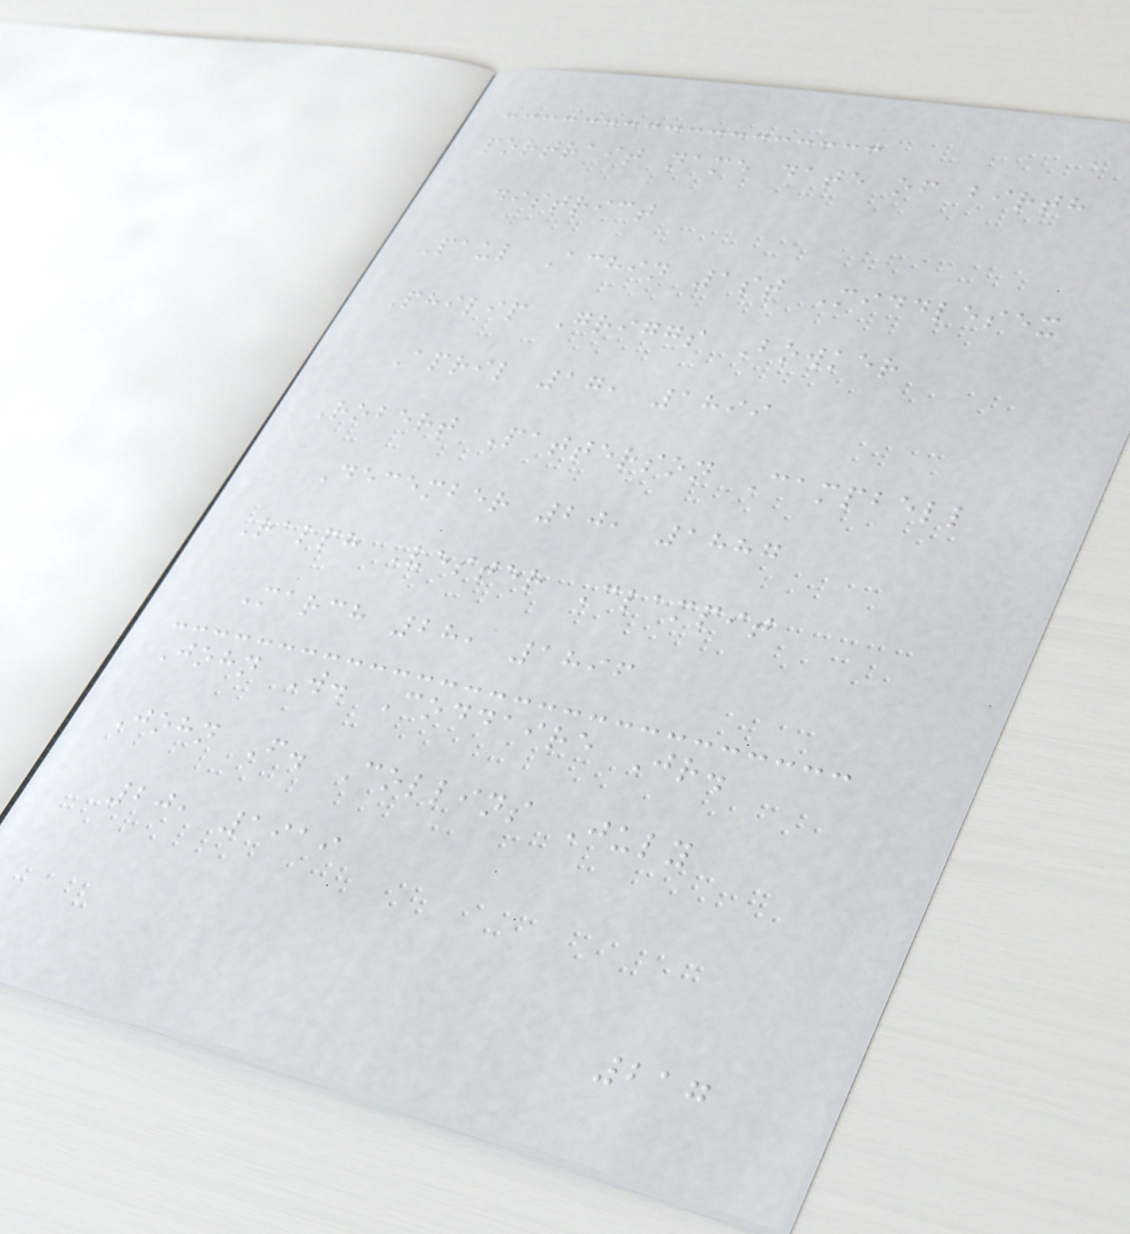portrait name date of birth
district
Paul Achin 1st Middlesex
Philip Griggs Bowker
April 17, 1899
Robert Patterson Campbell
December 20, 1887
Ralph Vester Clampit
March 28, 1896
John W. Coddaire Jr.
John F. Collins July
20, 1919
217
